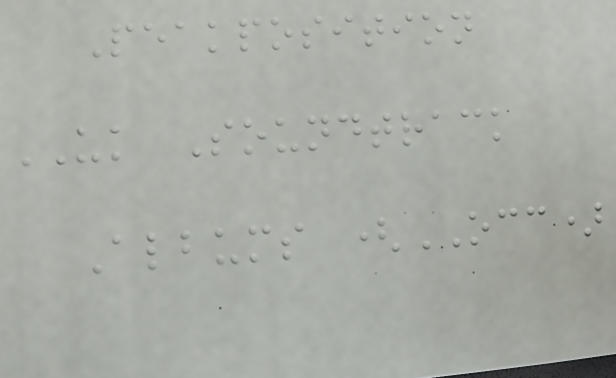Peakposition
UK Soundtrack
Albums (OCC)
